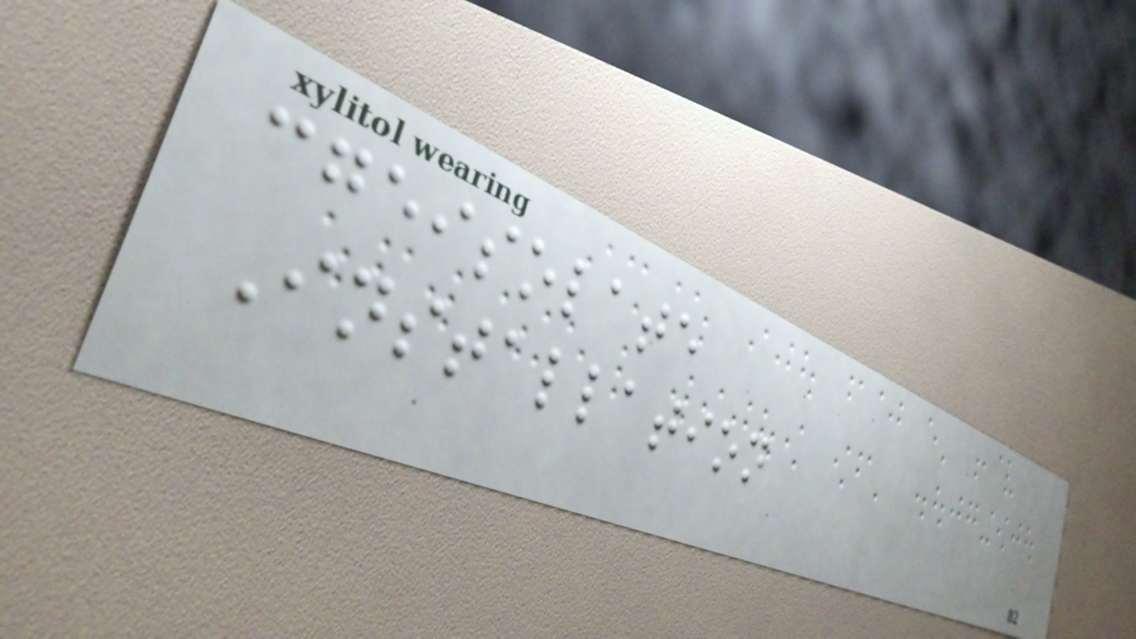cgeisolate
Installation
